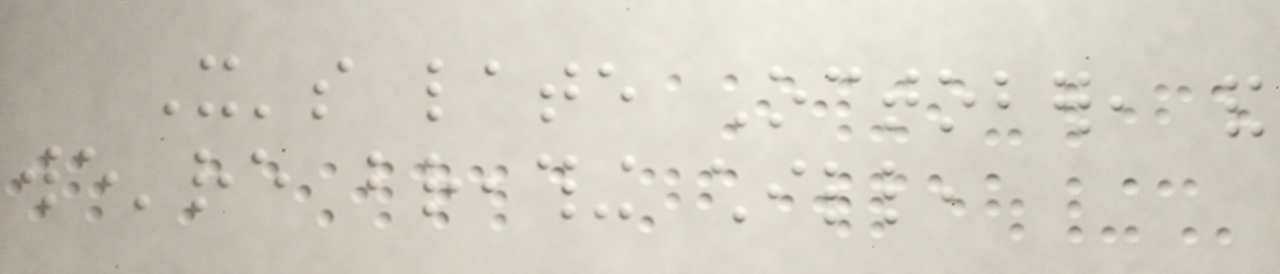It's late October, and
we're breathing chill,
